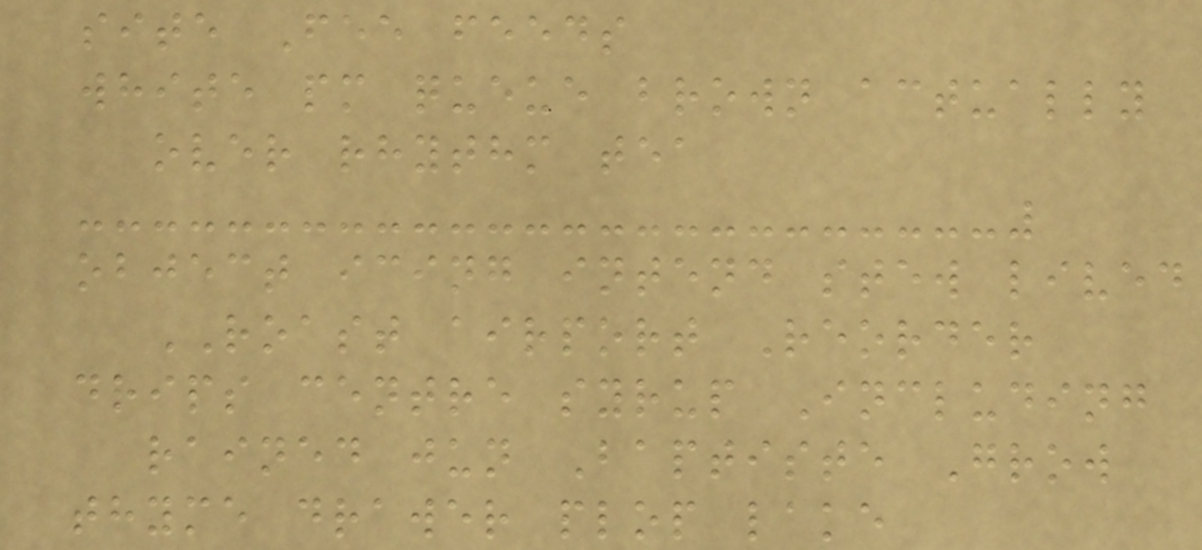site Fee feeds
white pm queue brown actually
over rhythm tea
object icing intend stew lived
ROAST airport Reorder
drips centre syrup Including
rained jun Baptiste Grow
thyme drawer plop lake
